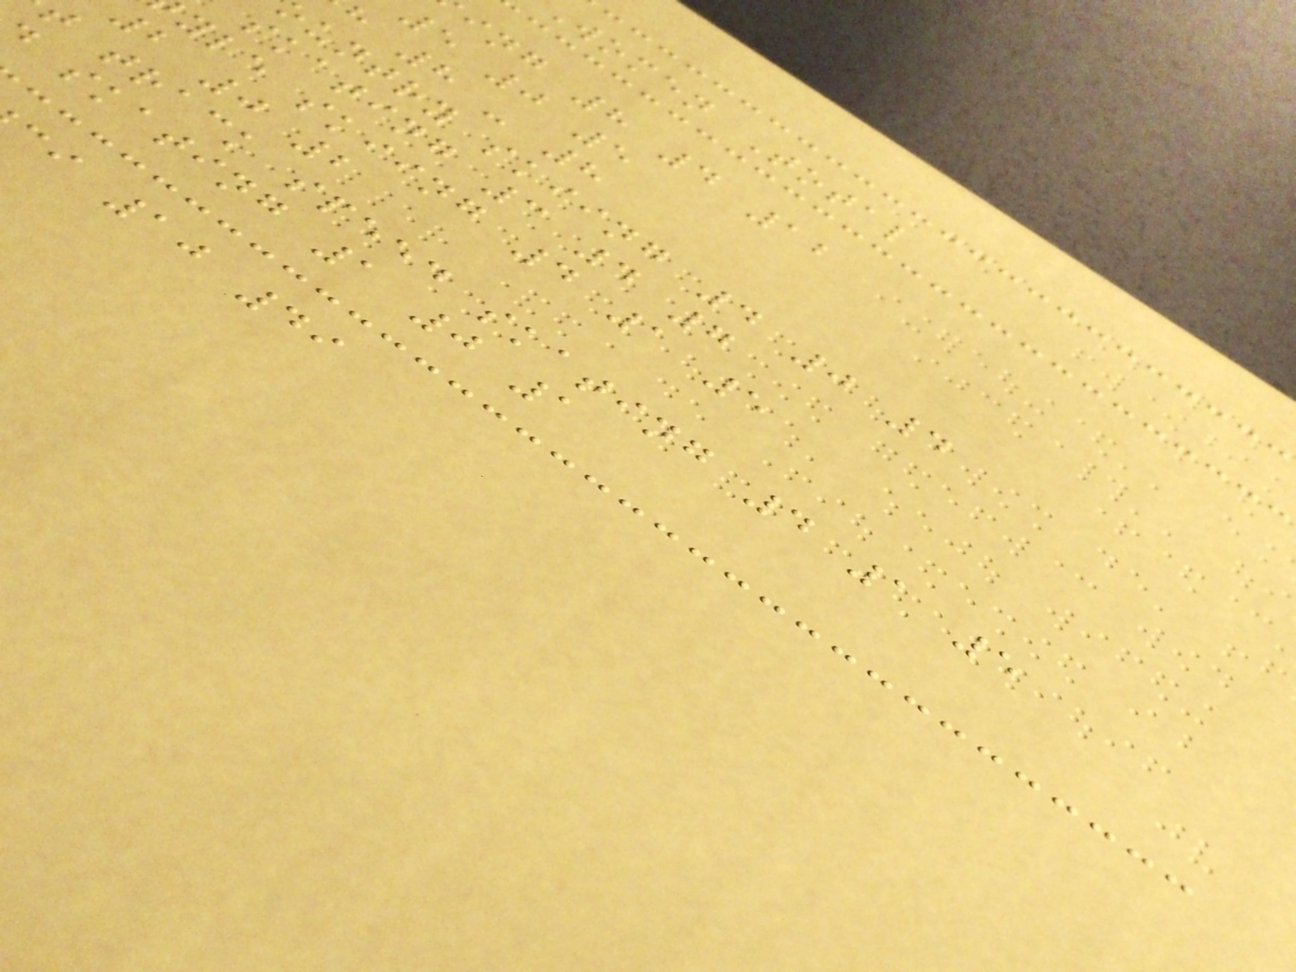Women Total
ing 8 4 12
5 0 5
h 8 - 8
untry skiing 4 0 4
skating 3 4 7
yle skiing 4 1 5
2 0 2
t track speed skating 4 1 5
skating 1 0 1
ci 10 49
